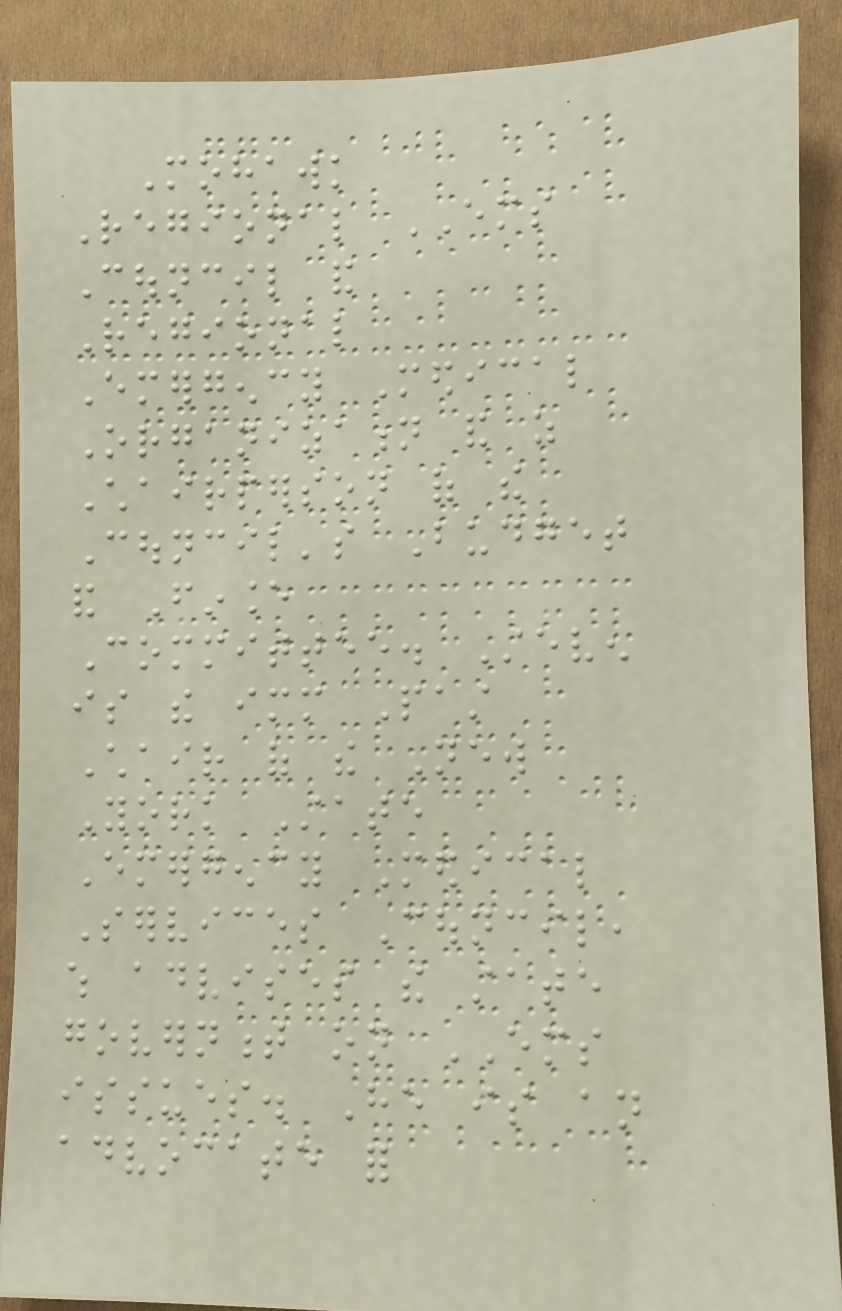Mohawk
Regional EMS
Council and
Regional
Emergency Medical
Organization and as
Chairperson of the
Council's Budget
and Finance
Committee. Steven
is the immediate Past
Chair of the New
York State
Emergency Medical
Services Council,
which advises the state
government on EMS
issues. He is an
advocate for
